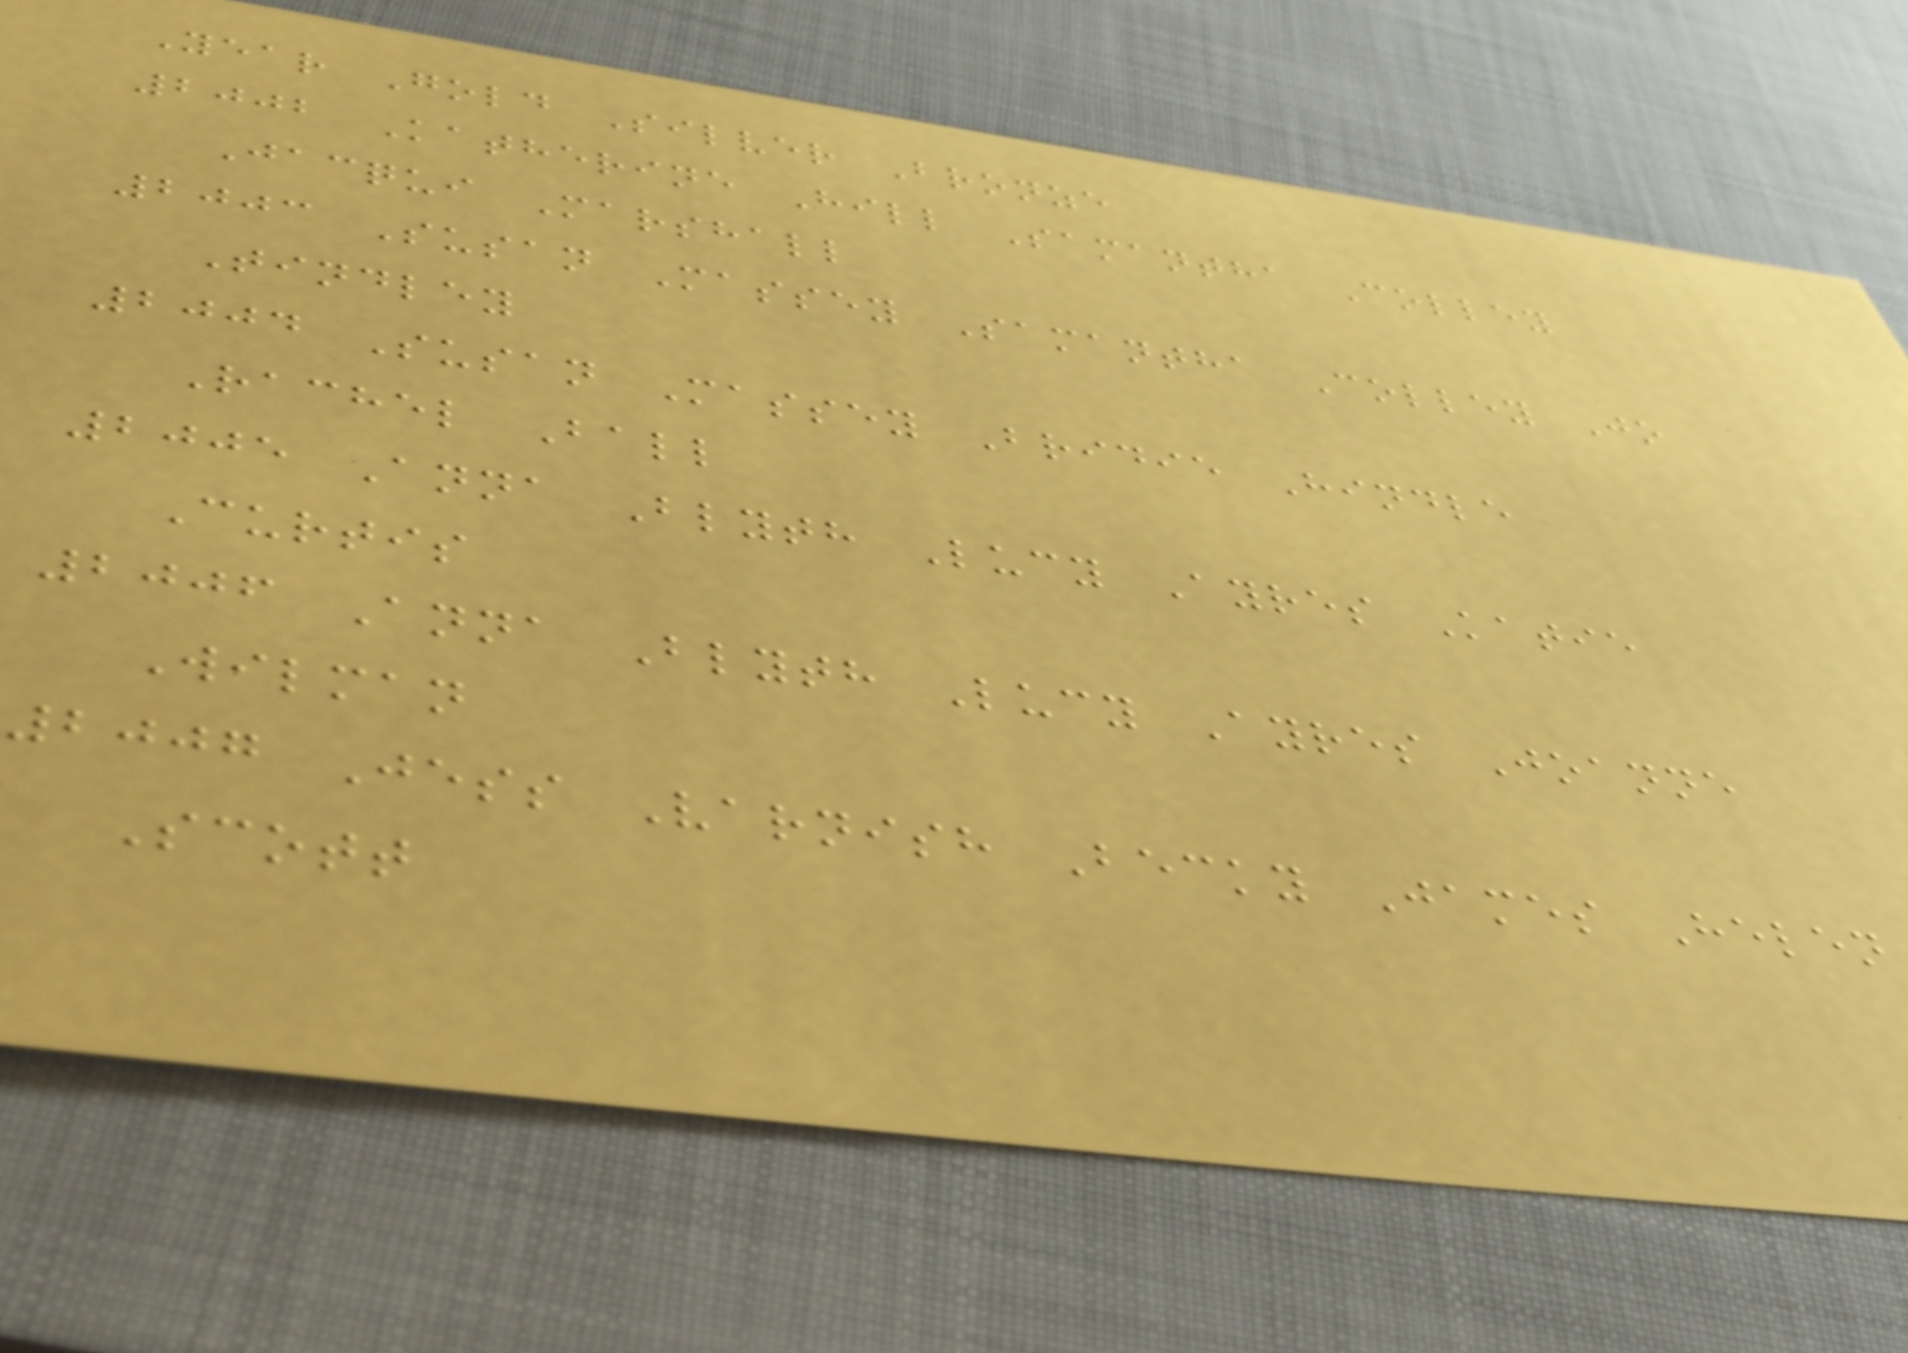Year Gold Silver Bronze
2002 Katherine Hill Samantha Colley
Jacqui Marshall
2003 Susan Massey Samantha Colley Jo
Tindley
2004 Susan Massey Bridie Hindle
Rachel Ball
2005 Anna Blyth Lucy Ayres Katie
Curtis
2006 Anna Blyth Lucy Ayres Joanne
Wilman
2007 Jess Varnish Becky James Helen
Scott
